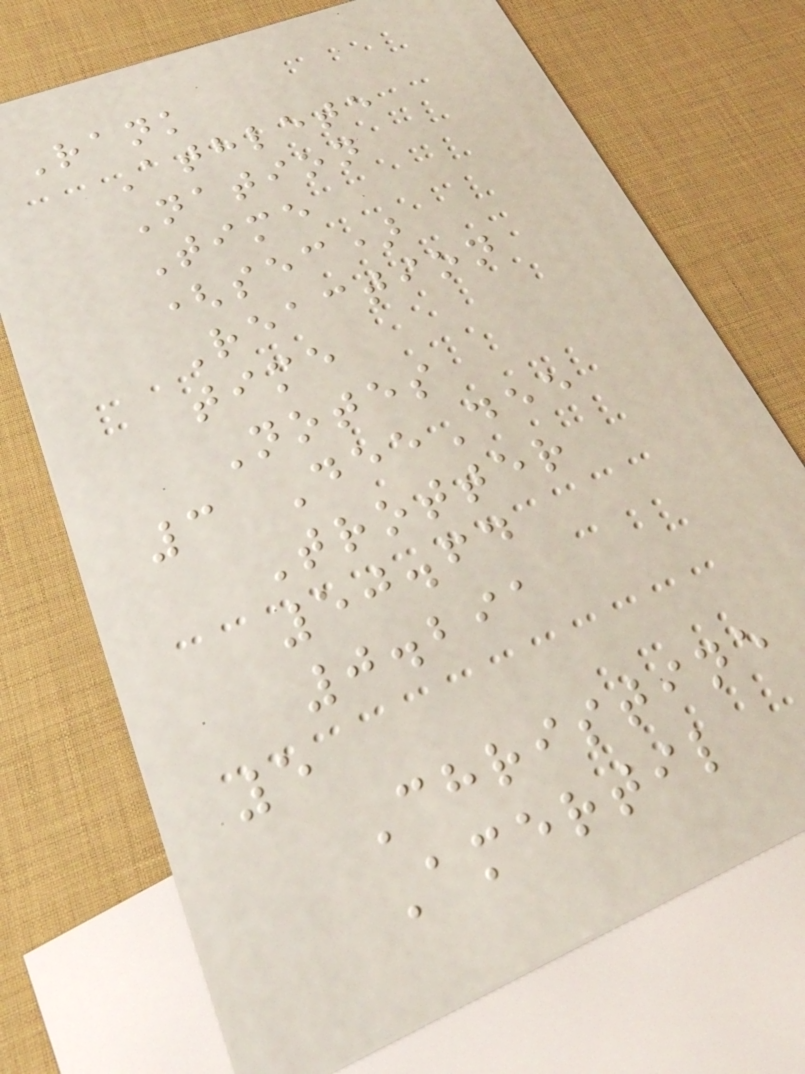Rank
Athlete
Nation
Time
(sec)
Reaction
time
Notes
3 DeeDee
Trotter
50.64
0.291
5
Christine
Amertil
